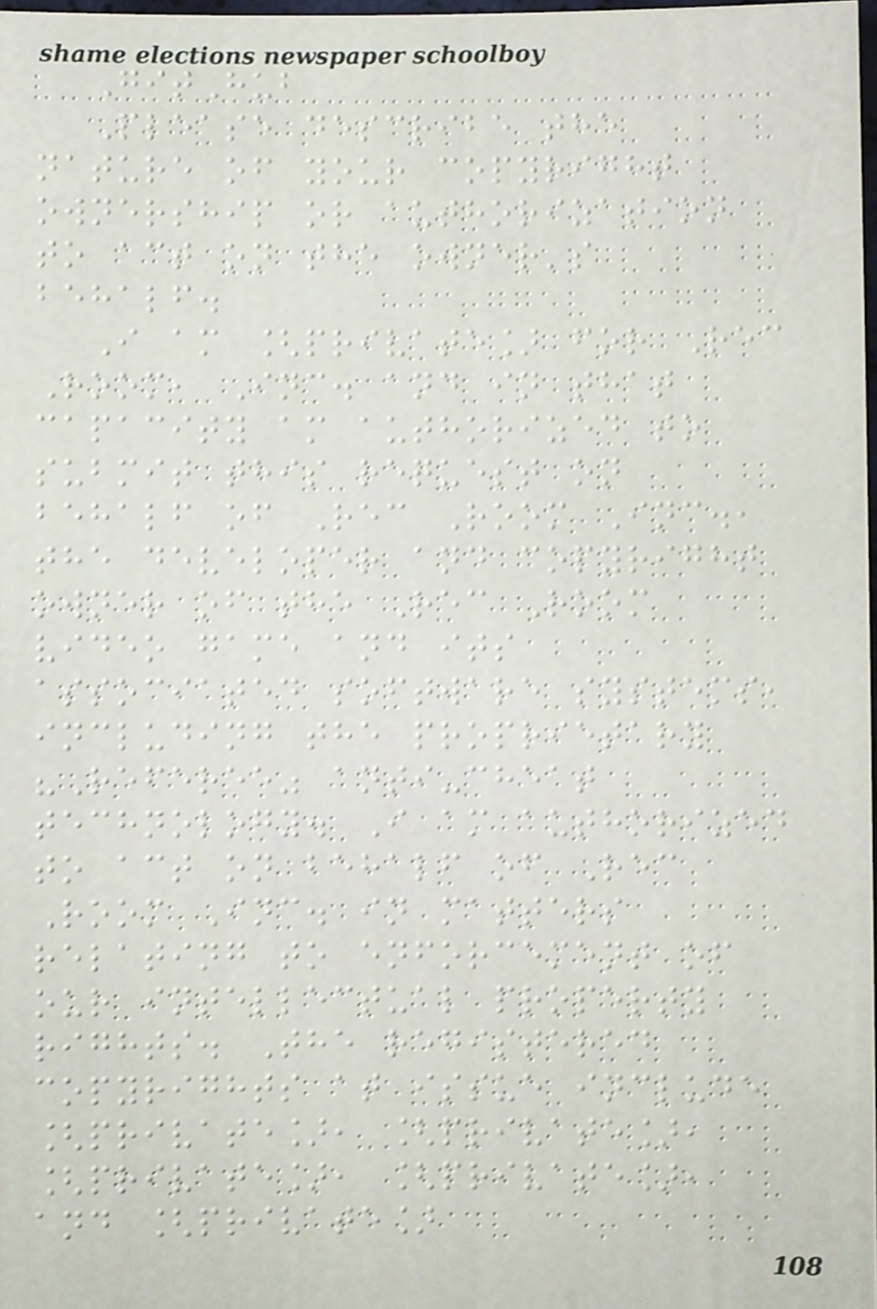GitHub
Please describe the
nature of your copyright
ownership or authorization
to act on the owner's
behalf.
I am [private] for Rec
Room, Inc. and in that
capacity am authorized to
submit this request on
behalf of Rec Room Inc.,
the developer and copyright
owner of the Rec Room
video game and its
associated software systems,
including the proprietary
"Referee" anti-cheat
technology. I am authorized
to act on behalf of Rec
Room Inc. in matters
relating to enforcement of
our intellectual property
rights. The registered
copyrights at issue include
[private], [private],
[private], [private],
and [private]
